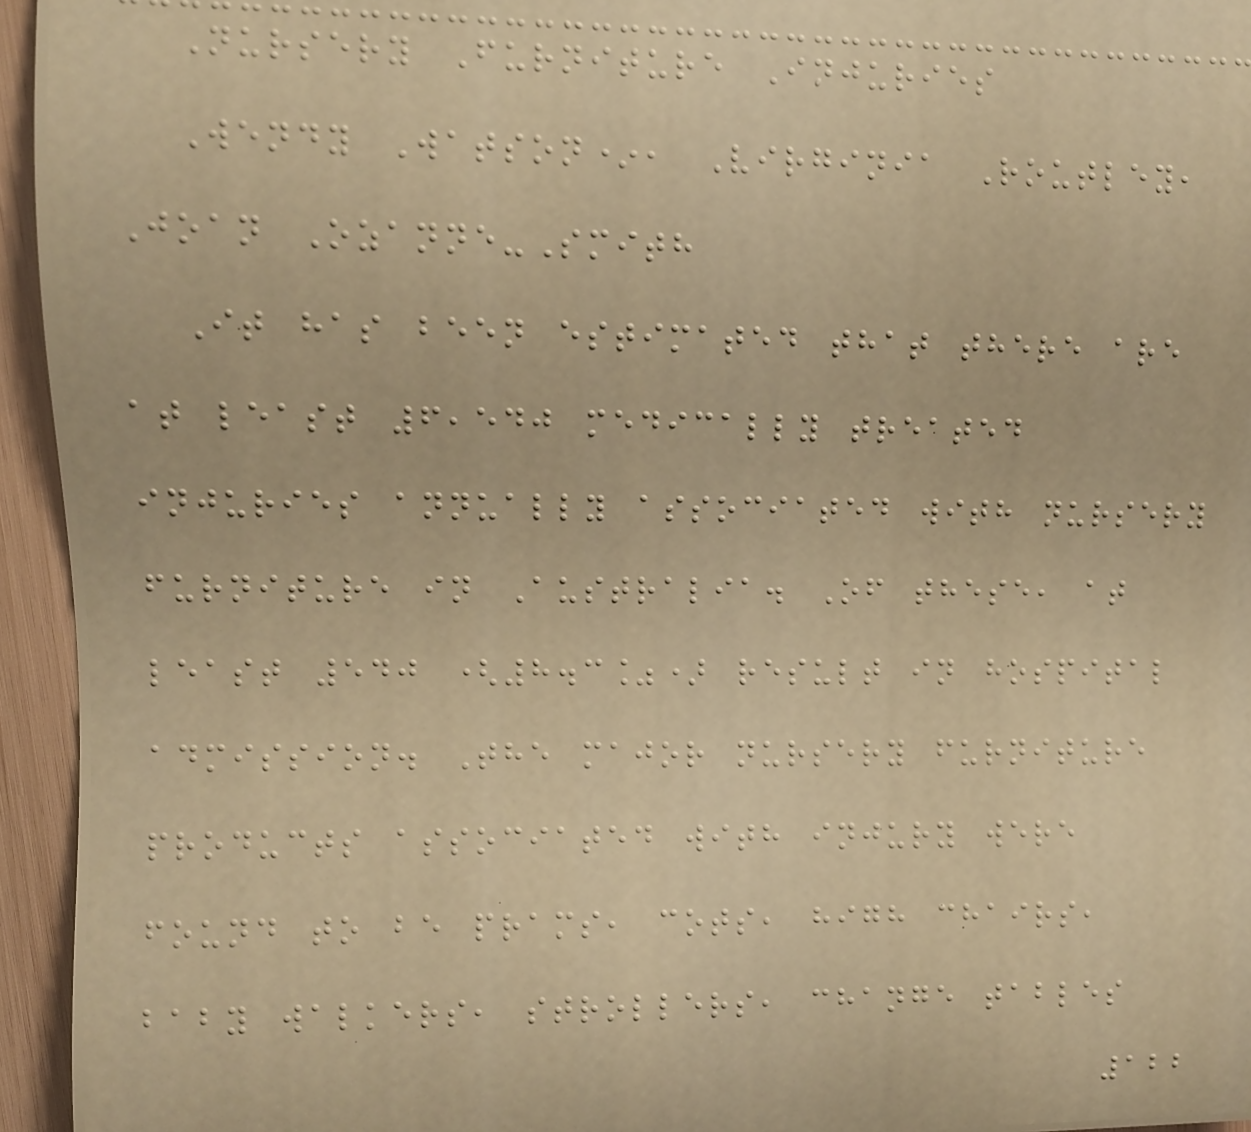Nursery Furniture Injuries
Wendy Watson*, Virginia Routley,
Joan Ozanne-Smith
It has been estimated that there are
at least 6,540 medically treated
injuries annually associated with nursery
furniture in Australia. Of these, at
least 540 (8.3%) result in hospital
admission. The major nursery furniture
products associated with injury were
found to be prams, cots, high chairs,
baby walkers, strollers, change tables
122
